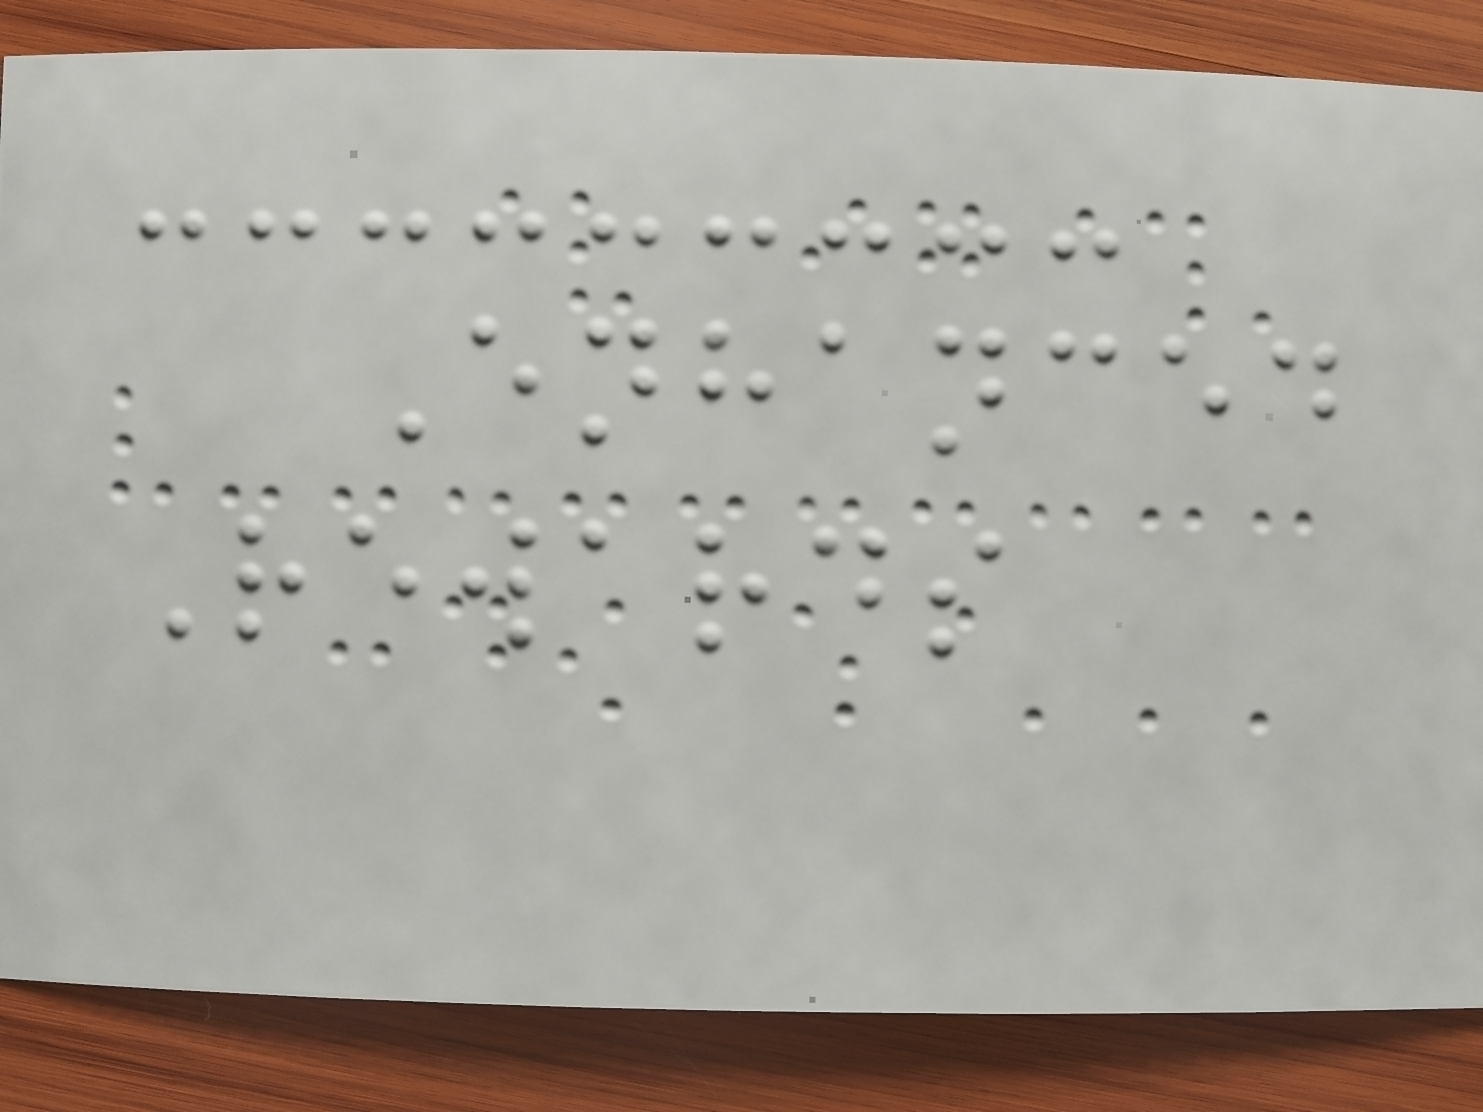Enhanced
Rewards
